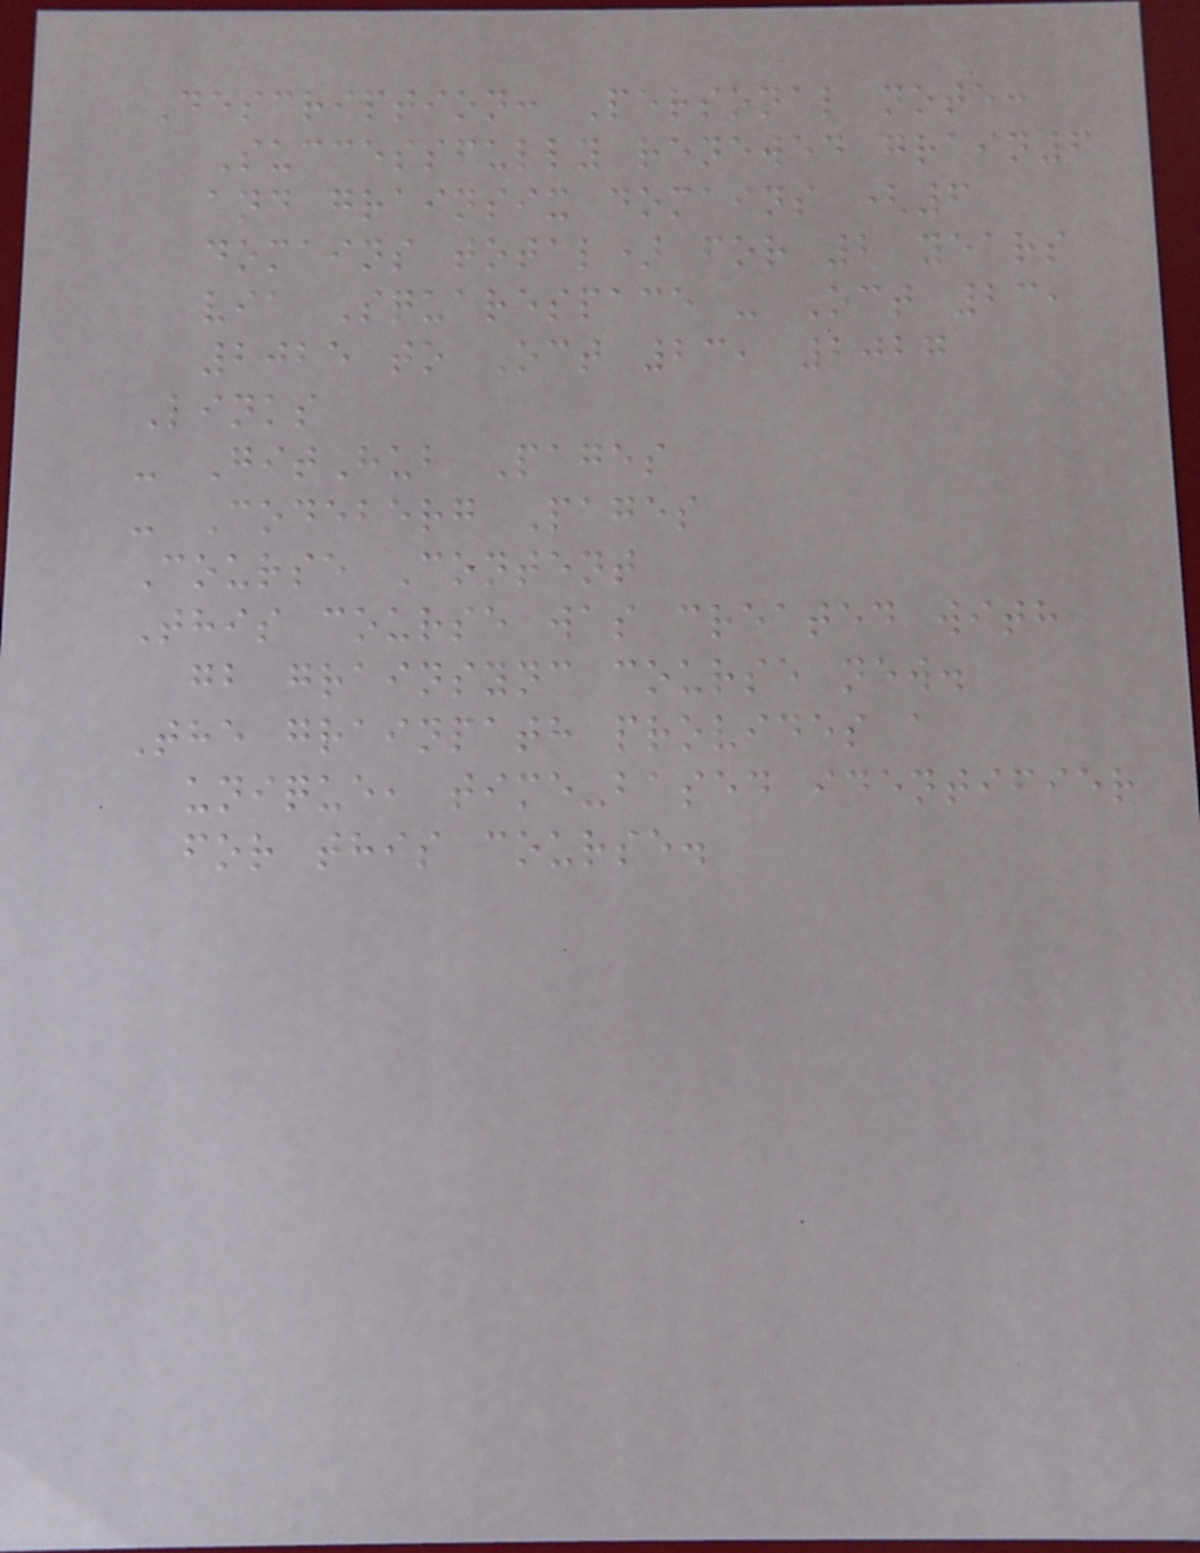Description: Personal note:
Successfully renewed grain6
and grainsix domains (6
domains total) for 2 years
via Squarespace - Oct 23,
2025 to Oct 23, 2027
Links
- GitHub Pages
- Codeberg Pages
Course Content
This course was created with
gb grainsync course new.
The grainpath provides a
unique, time-based identifier
for this course.
